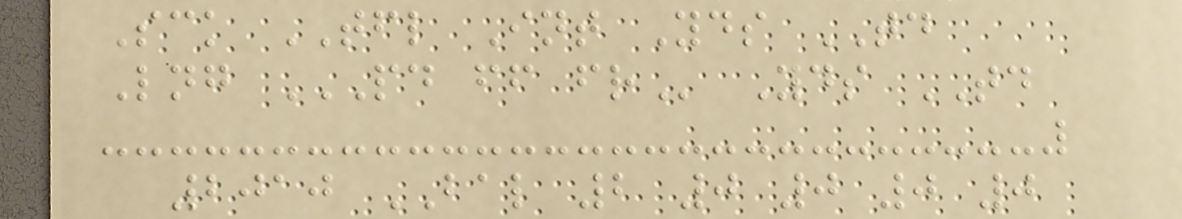Sck TFL Int Yds TD
Lng PD FF FR Yds TD
2010 BAL 2 0 0 0 0
